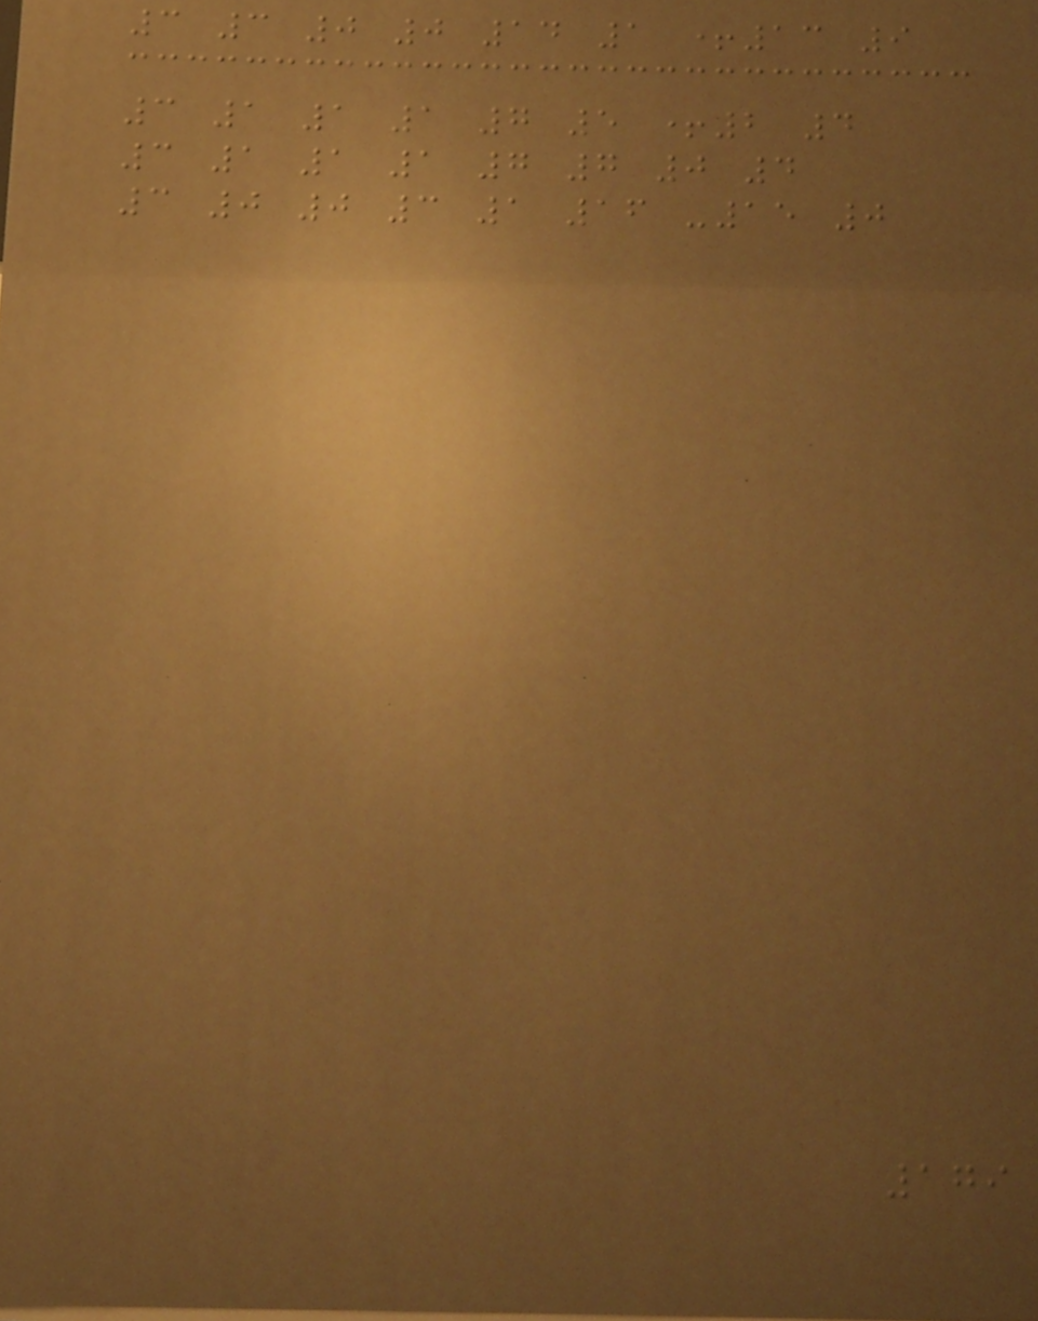3 3 0 0 14 1 +13 9
3 1 1 1 7 5 +2 4
3 1 1 1 7 7 0 4
3 0 0 3 1 16 -15 0
179
